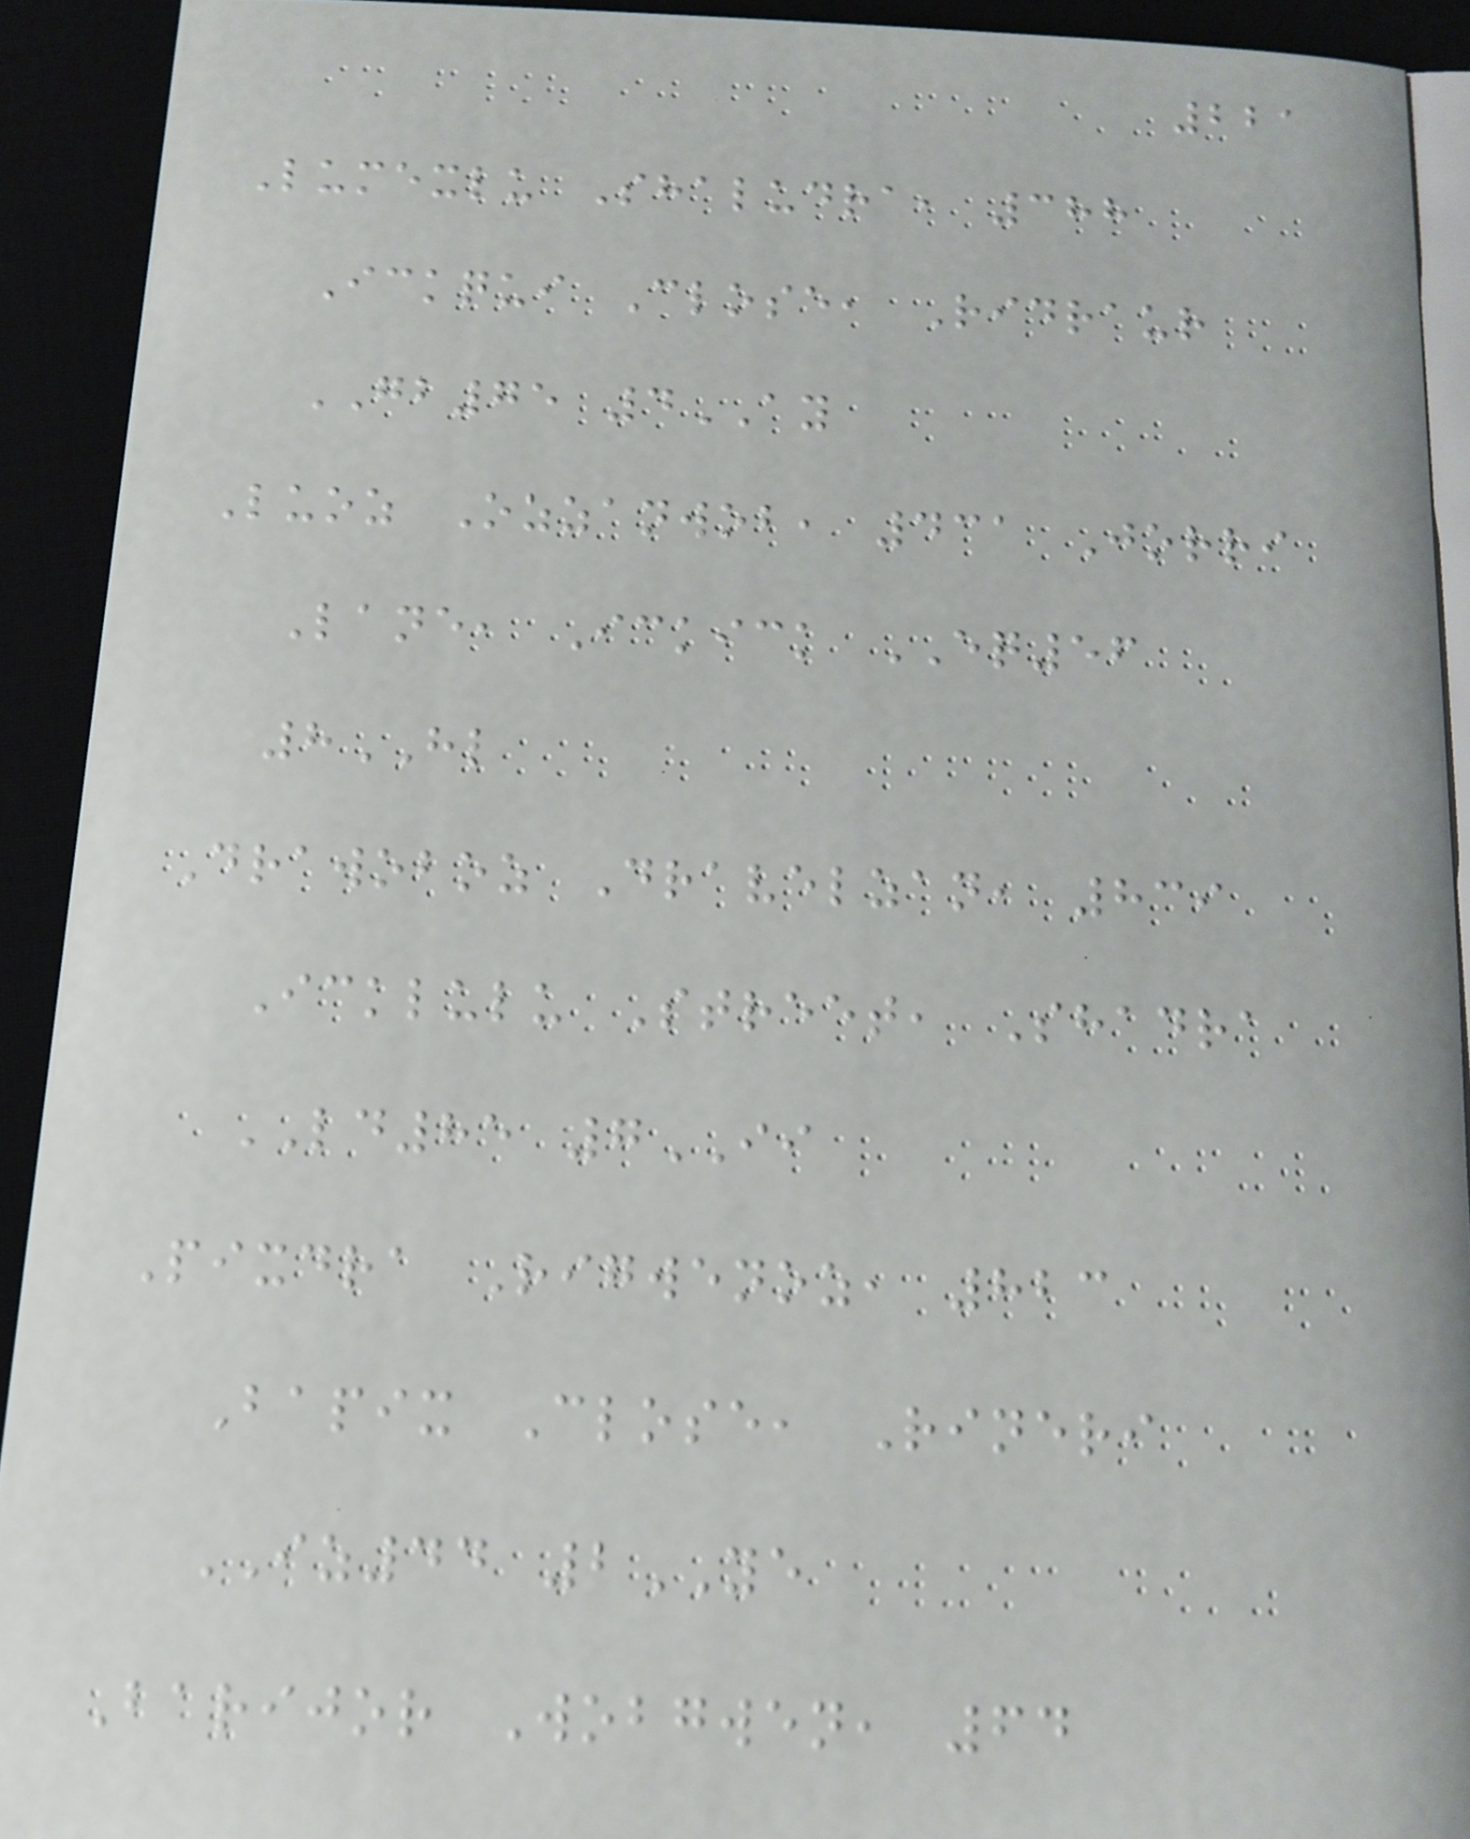221
Lumexlu Shaludra, 388
Ickqui Close, Ridraur
GB75 4AY
Luoz Ozzanwob, 431 Jorri
Lane, Ickick EQ56
8HL
Drawoboz Dravelzan, 839
Icklulu Street, Shadra
LD85 7II
Pixdra Rigwenoz, 823
Bapix Close, Rineri
IZ44 2YE
Barijor Wobgwen, 64
